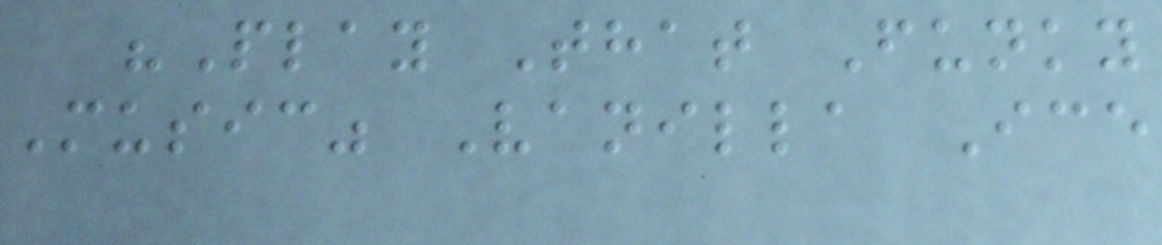"Play That Funky
Music" Vanilla Ice
